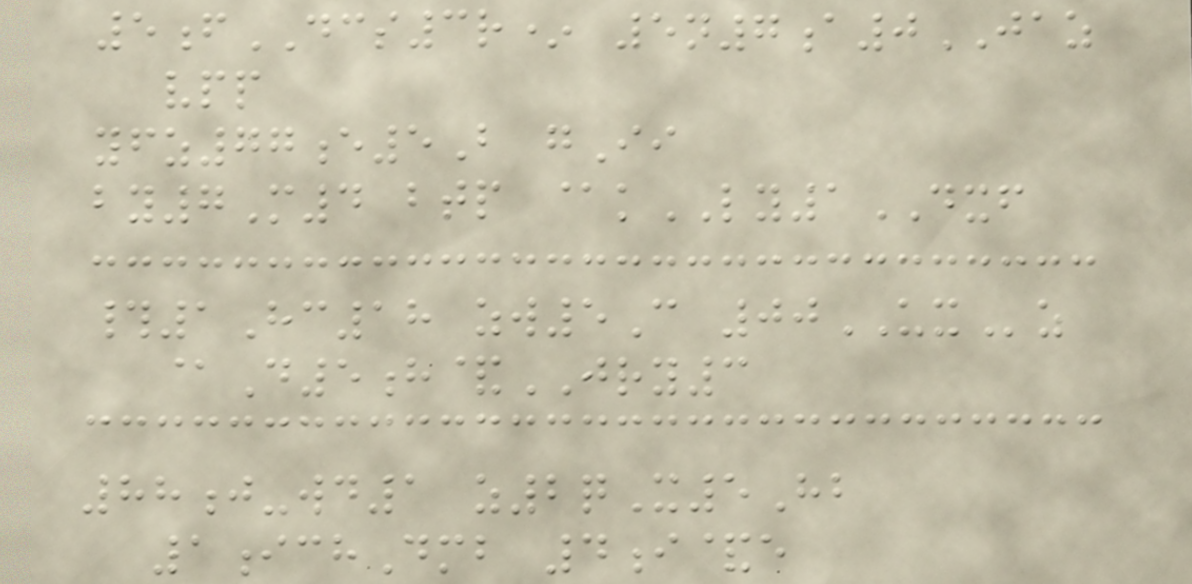5fDCS3r* 5n7a0JAZ
vpp
yfz77e5B gIi
by7M4 btp @kLY1DXF
#1Hc18 zw5C 00UXz
@D5h&JRY3
88j-wd1 z2qX5Hb
1ichDmb 4i&e
